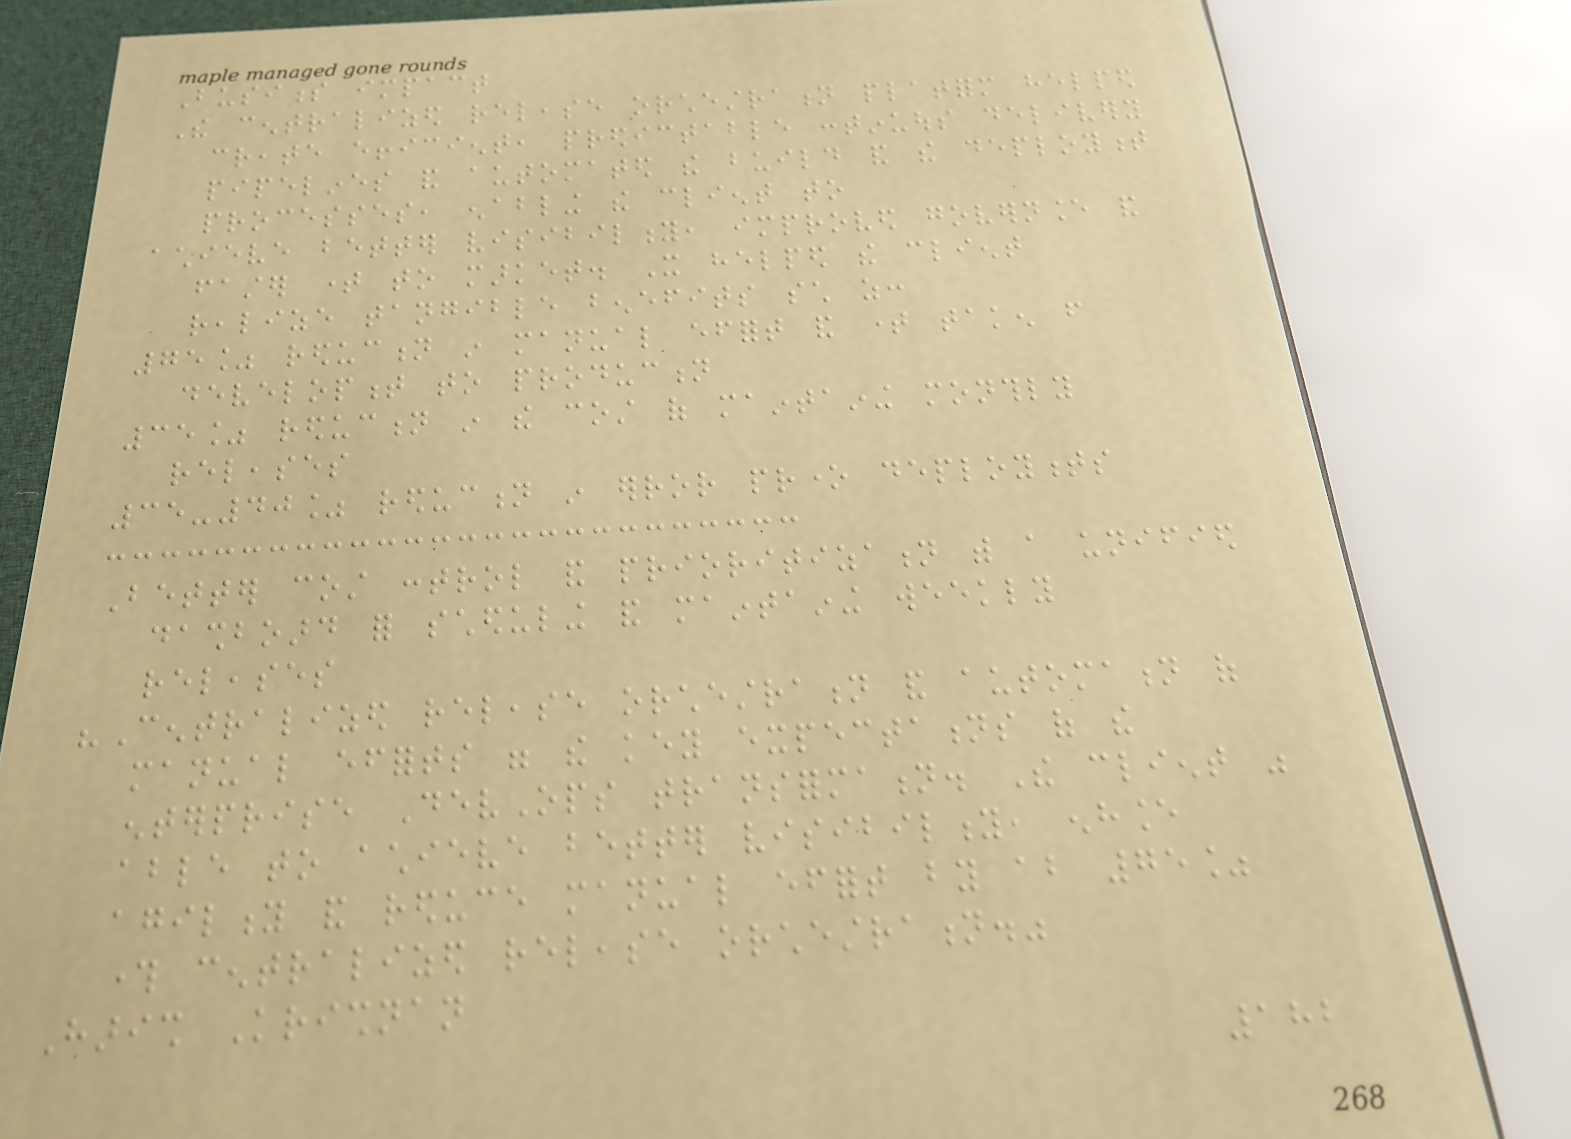Business impact
The centralized release orchestration platform helped
create efficient, predictable continuous delivery
pipelines and automated the build and the deployment
processes, enabling the client to
achieve better visibility, improved governance and
faster time to market. It helped the client
realize tangible benefits such as:
75% reduction in manual effort and time taken from
development to production
35% reduction in the cost of maintaining monthly
releases
35-40% reduction in error prone deployments
Better cost control and prioritization with a unified
dashboard for scheduling and maintaining weekly
releases
"Centralized release orchestration and automation of
manual efforts were the key expectations of the
enterprise DevOps transformation. The client was
able to achieve better visibility, enhance
agility and reduce manual effort by about 75%
through centralized release orchestration."
Harish Krishnan
182
